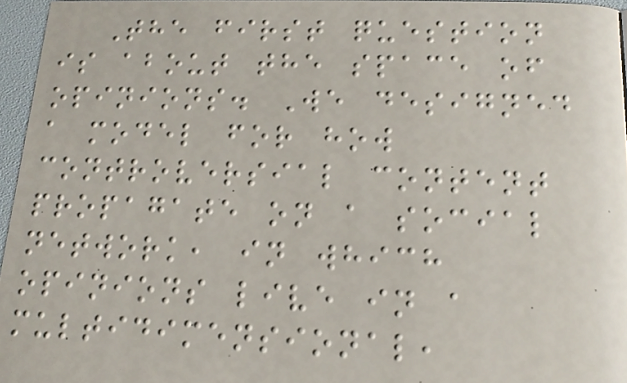The first question
is about the space of
opinions. We designed
a model for how
controversial content
propagate on a social
network, in which
opinions live in a
multidimensional,
